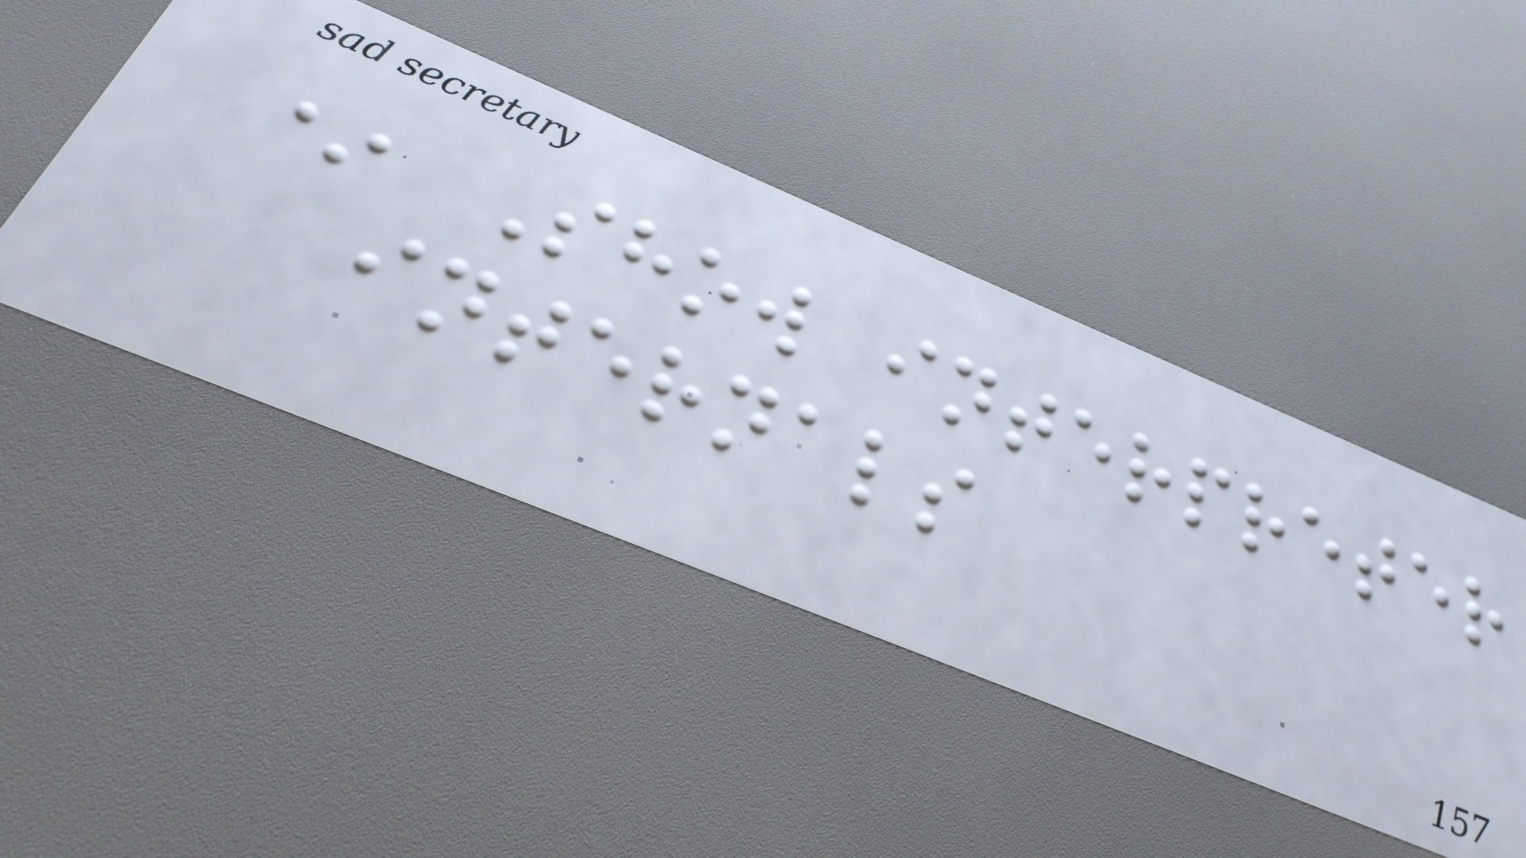* Show interpreter
internals
